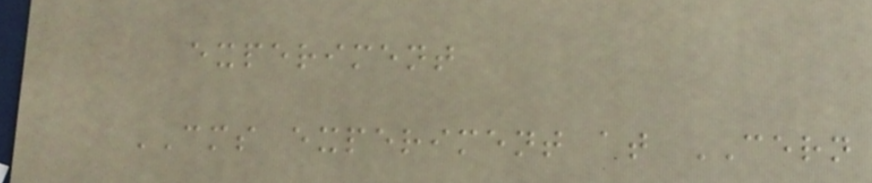experiment
CMS experiment at CERN
